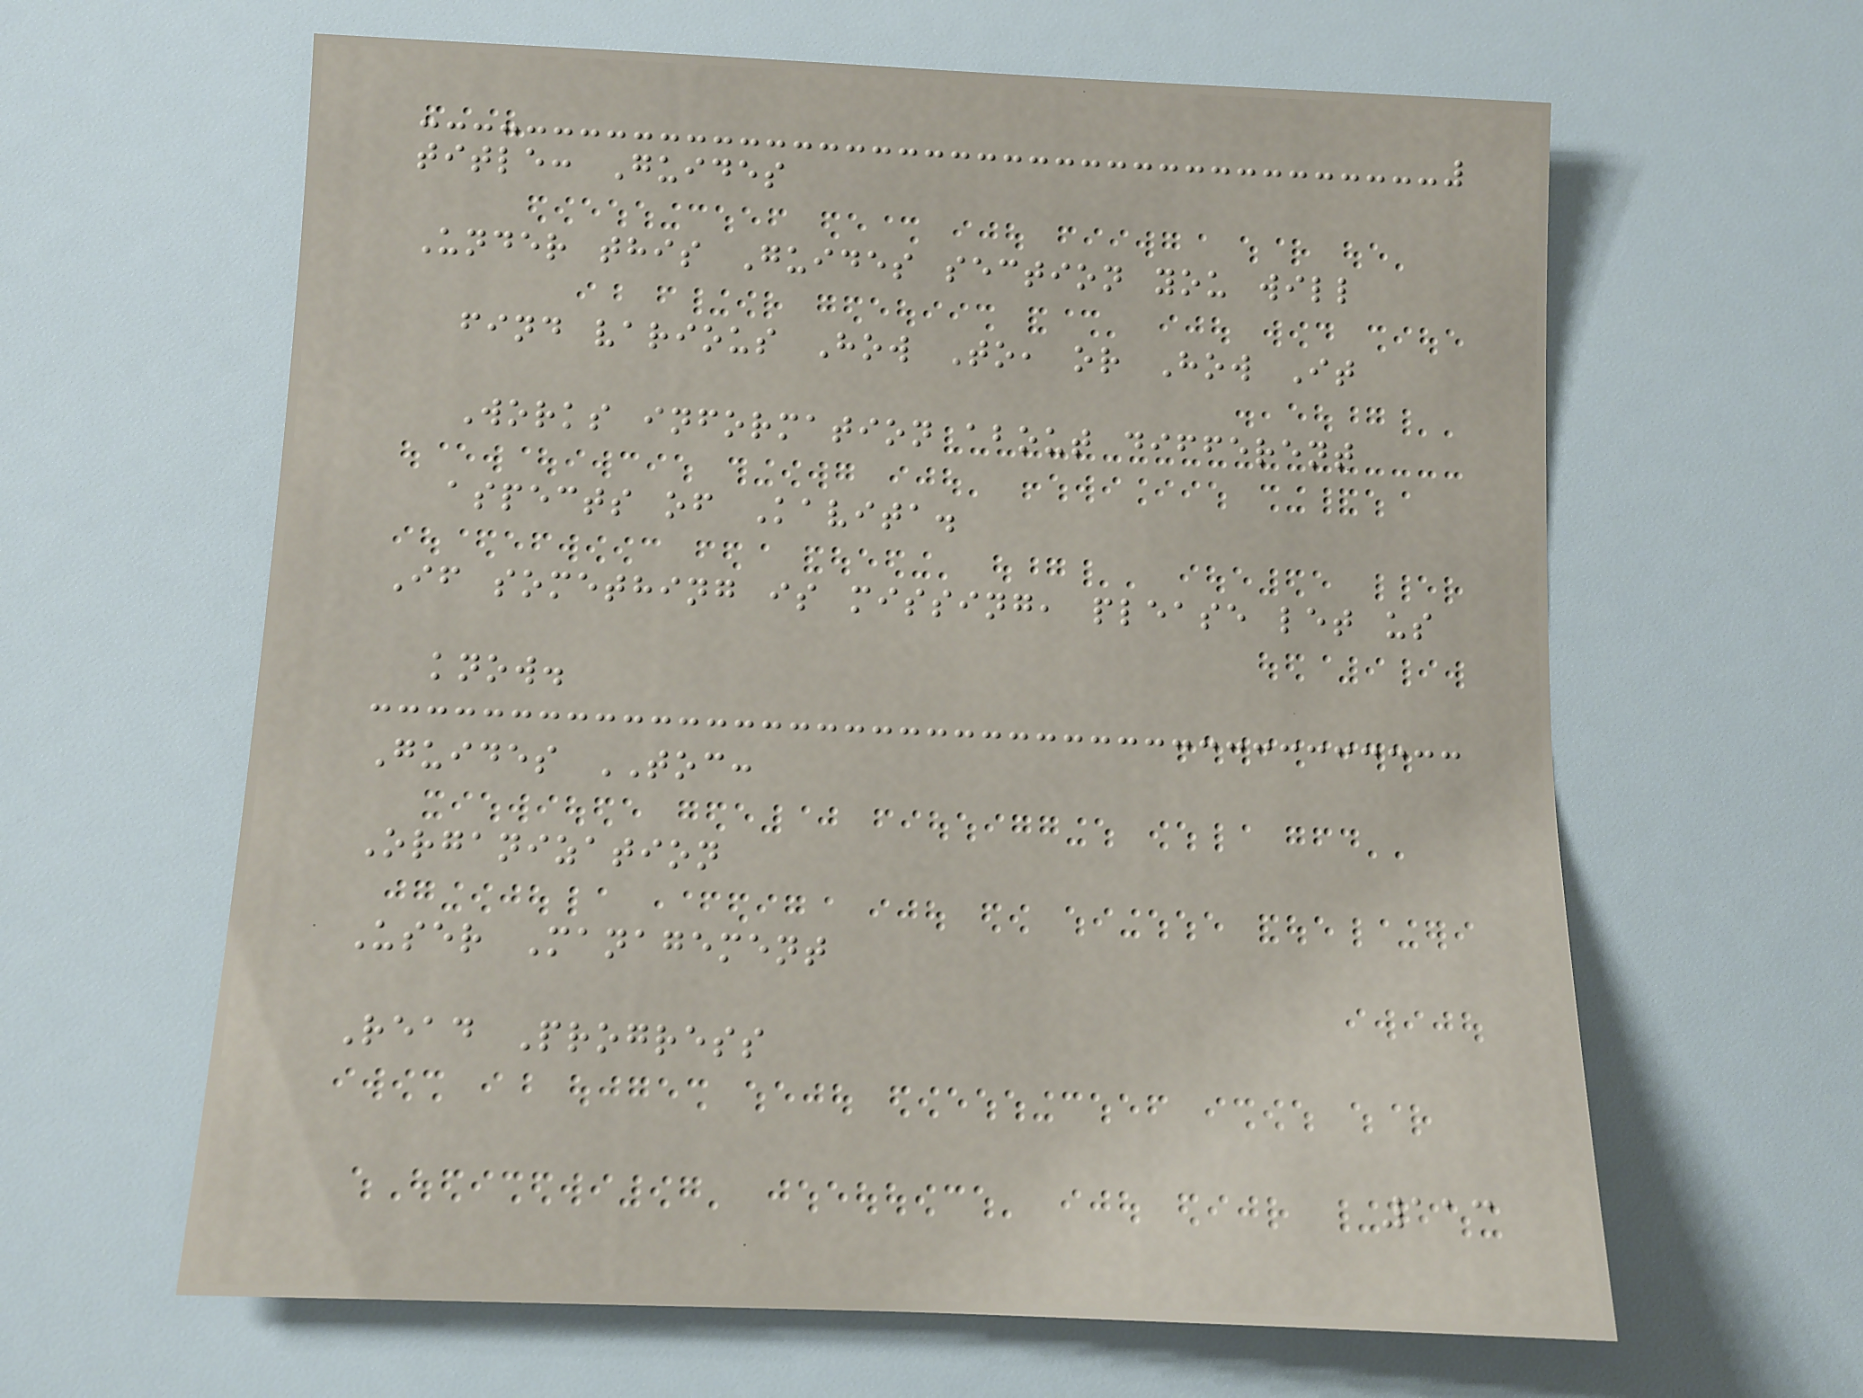title: Guides
Under this Guides section you will
find various How To, or How It
Works information about different
aspects of Kavita.
If something is missing, please let us
know.
Guides TOC:
Organization
User Management
Read Progress
113
